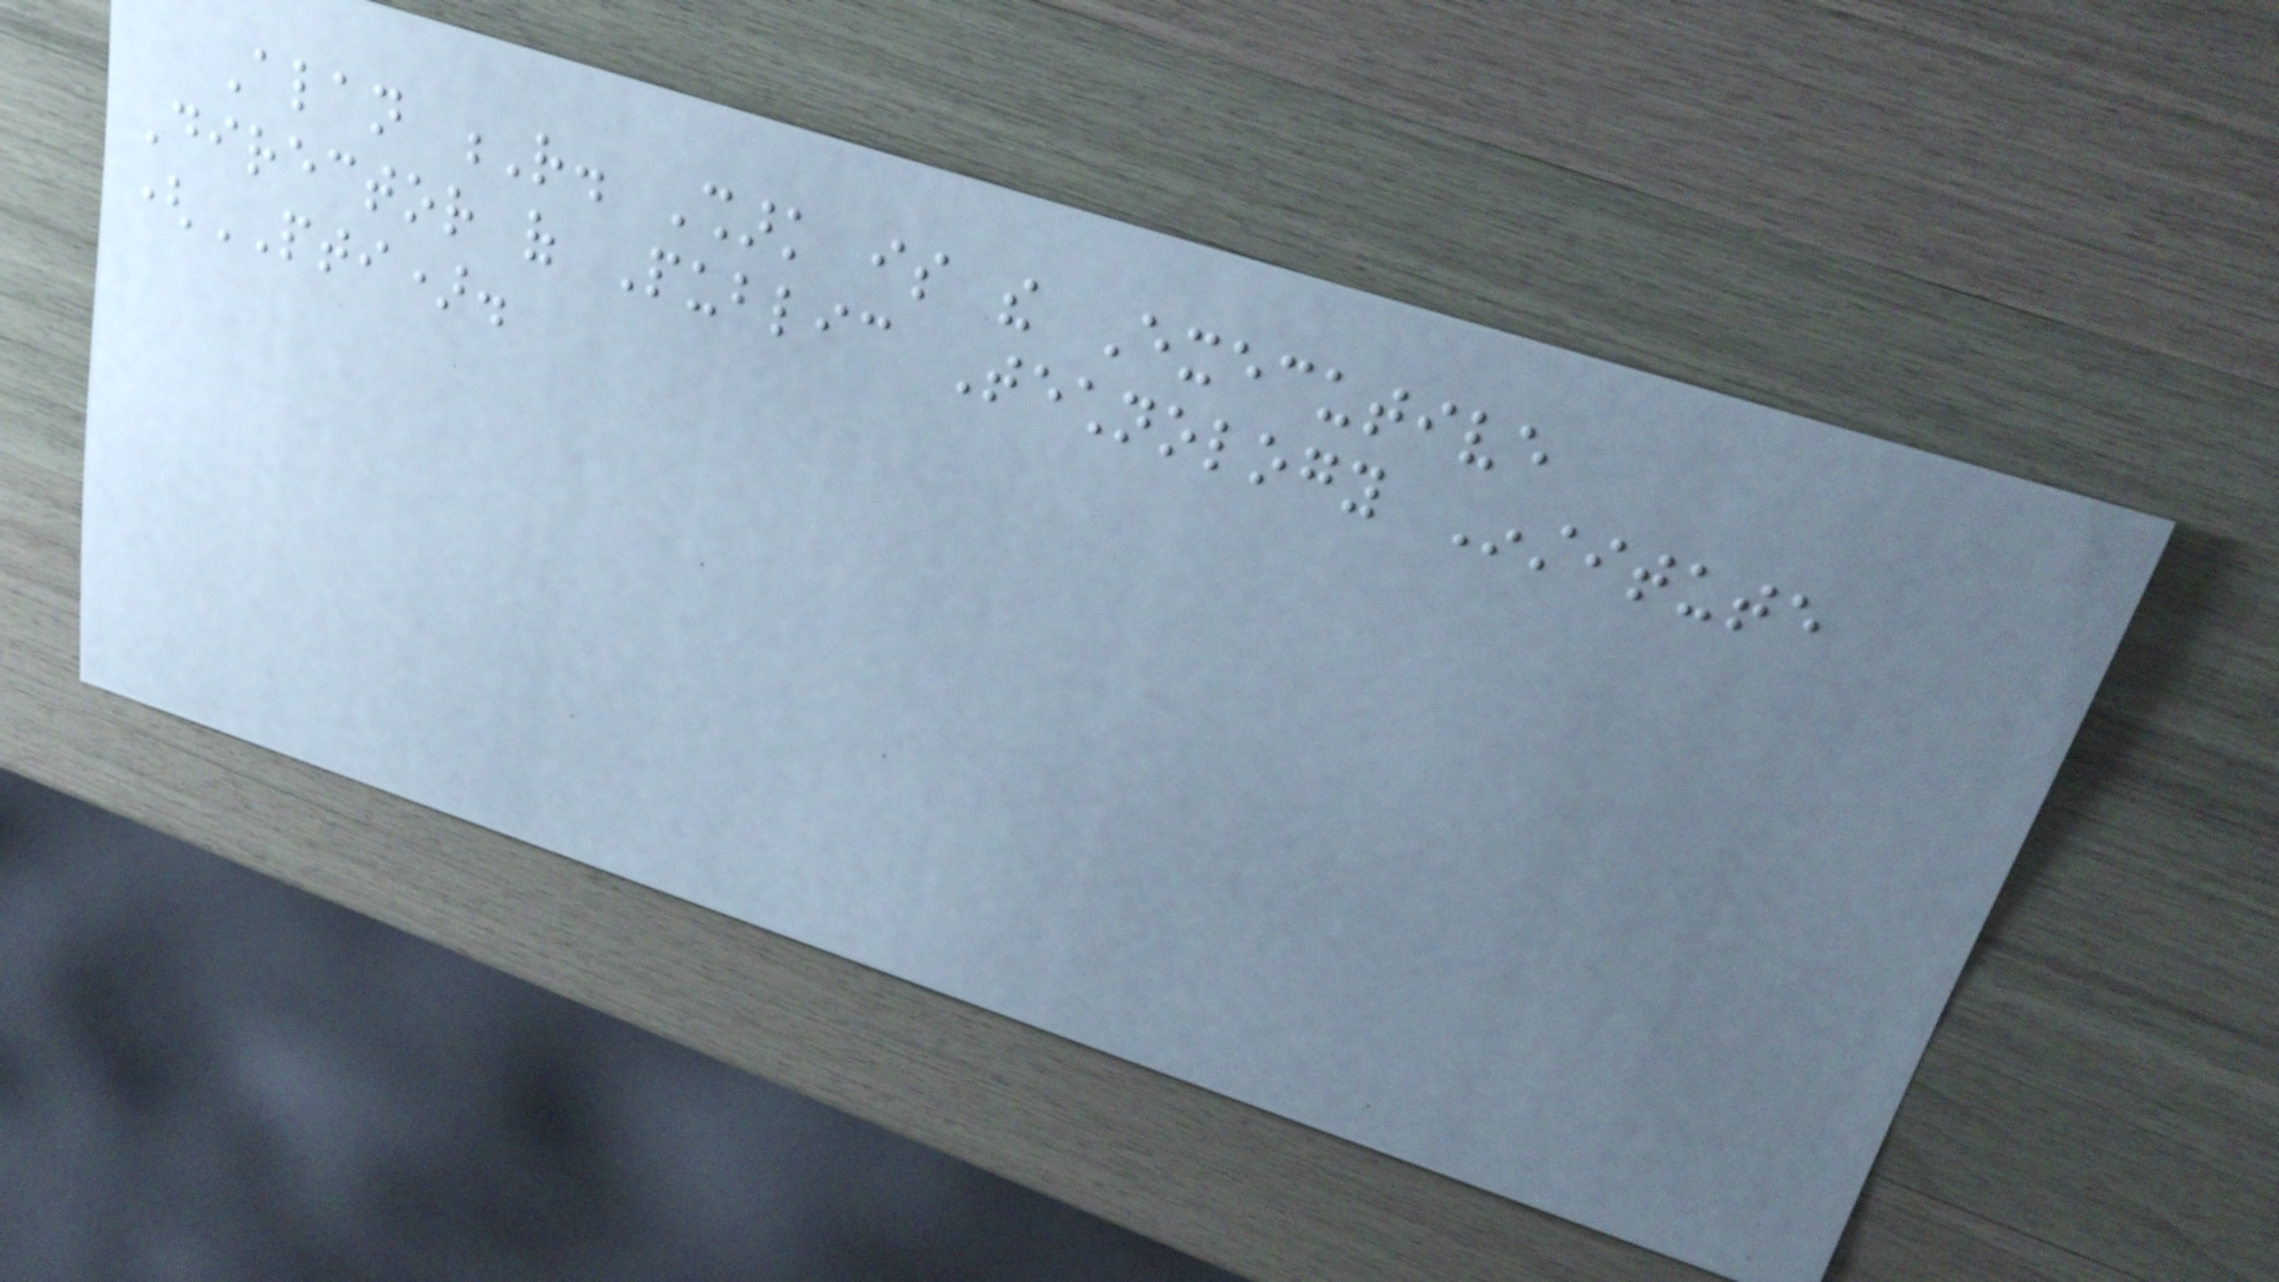Alan R. Shark is the Executive
Director of Public Technology Institute
(PTI).
